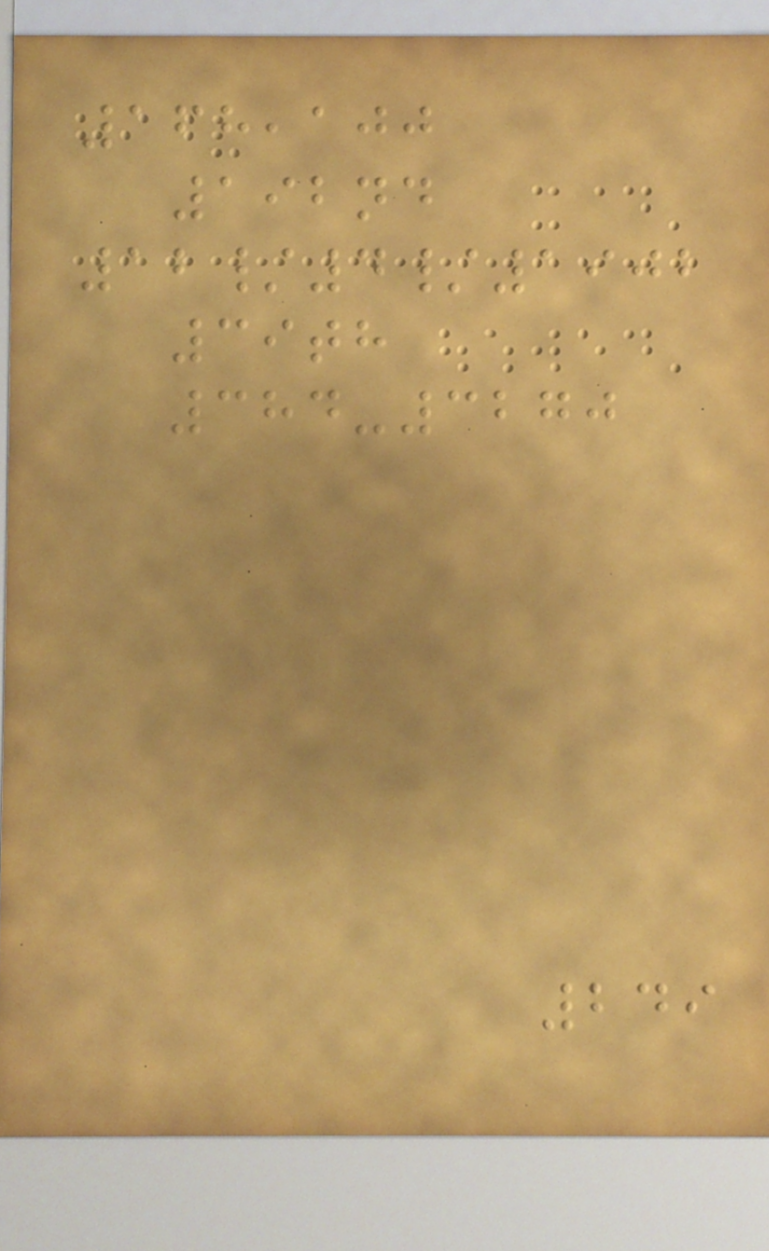168,100
192nd
12/4/1902
39th
384-3270
249
